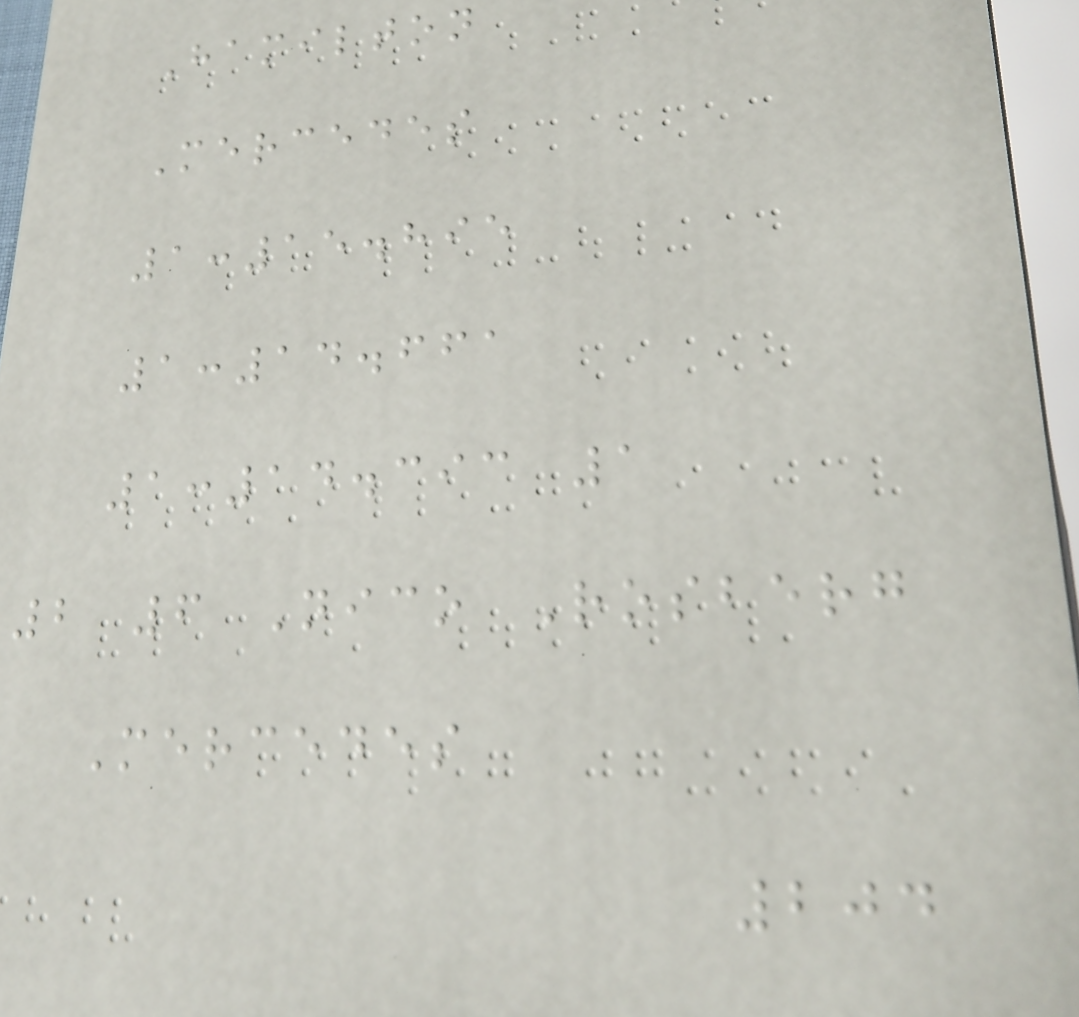Hamilton
Mercedes
1:15.895
1:14.661
1:14.393 1
2 6 Nico Rosberg
Mercedes
204
